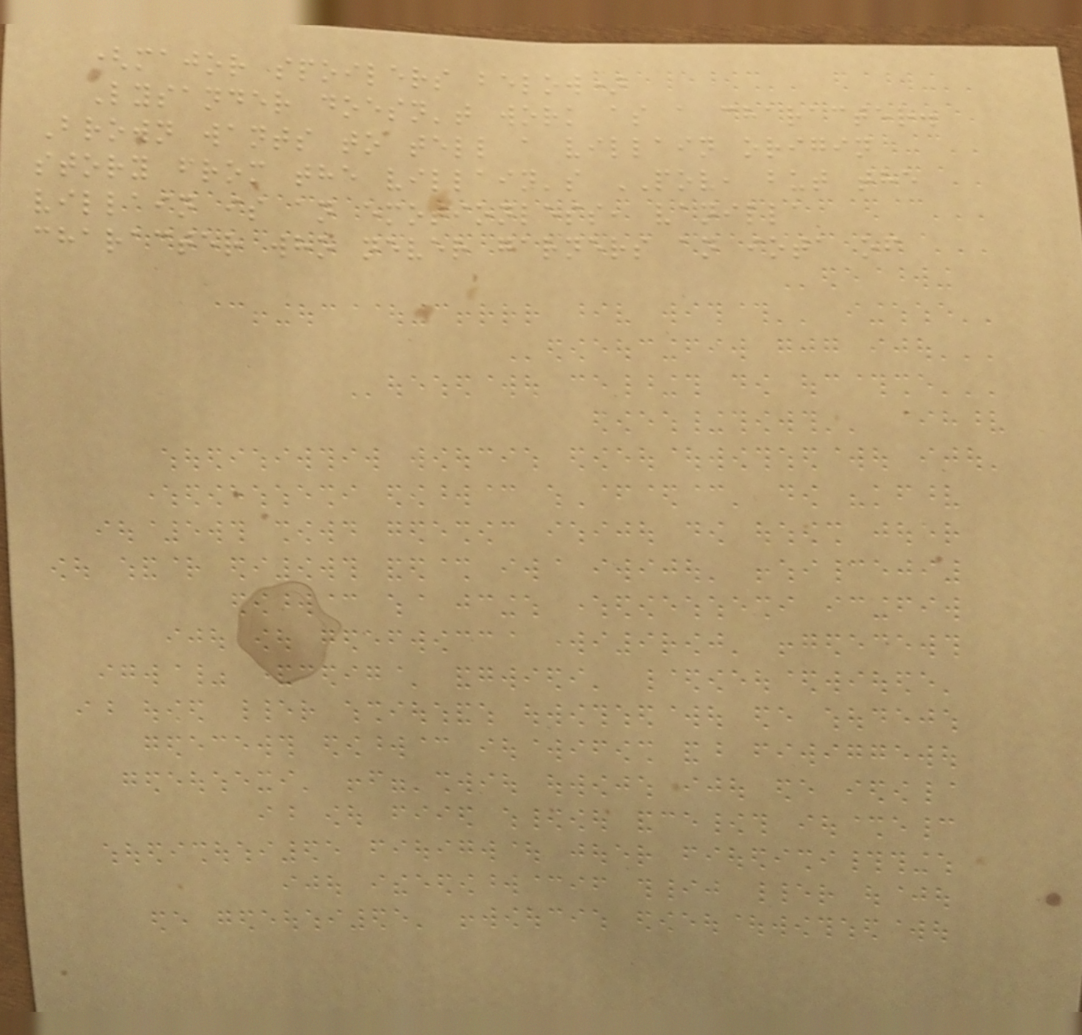(major spoilers below)
Lysander doesn't work as a character.
Brown wants to tell a villain origin
story from the villain's POV, but the
villain is an emotionless, vanilla
character who never garners an iota of
